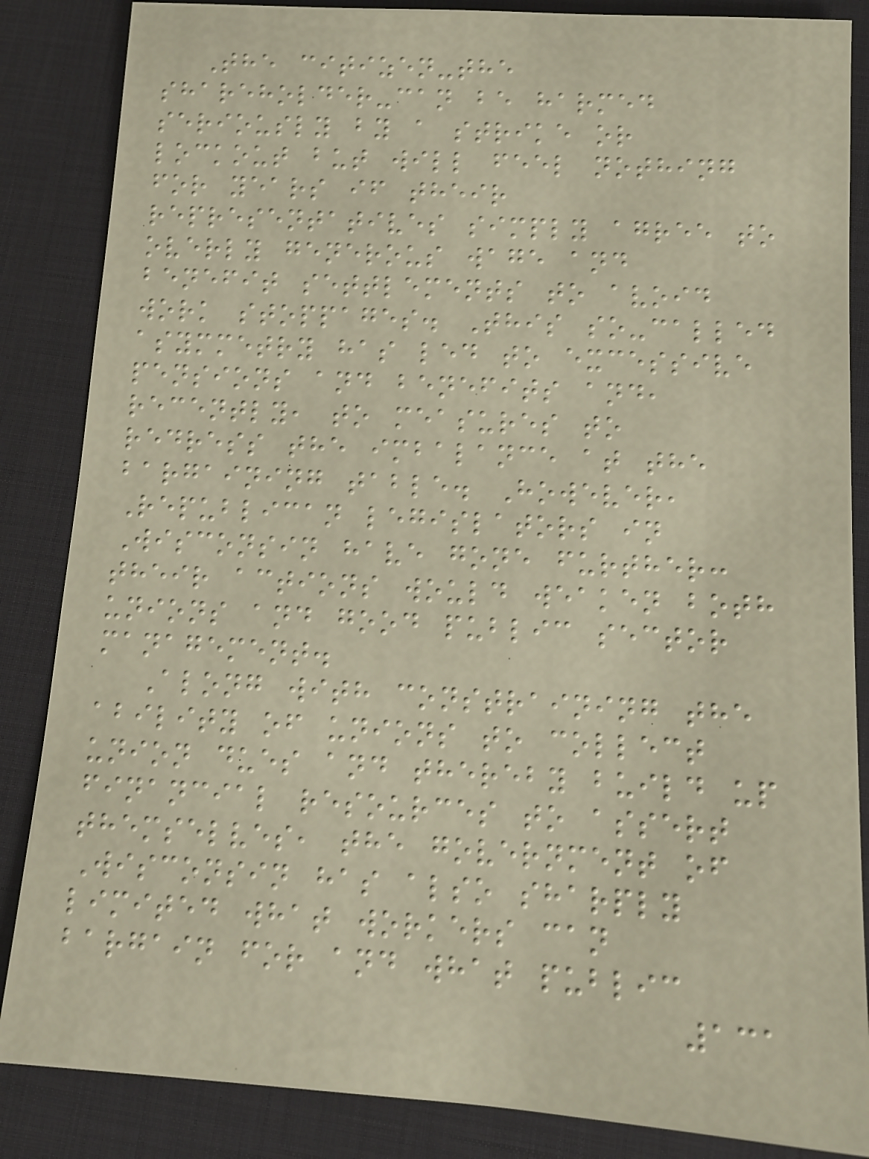The citizen-the
shareholder-can be harmed
seriously by a strike or
lockout but will feel nothing
for years if their
representatives simply agree to
overly generous wage and
benefit settlements to avoid
work stoppages. This so-called
asymmetry has led to excessive
pensions and benefits and,
recently, to measures to
redress the imbalance at the
bargaining table. However,
Republican legislators in
Wisconsin have gone further:
their actions would weaken both
unions and good public sector
management.
Along with constraining the
ability of unions to collect
union dues and thereby build up
financial resources to assert
themselves, the government of
Wisconsin has also sharply
limited what workers can
bargain for and what public
131
